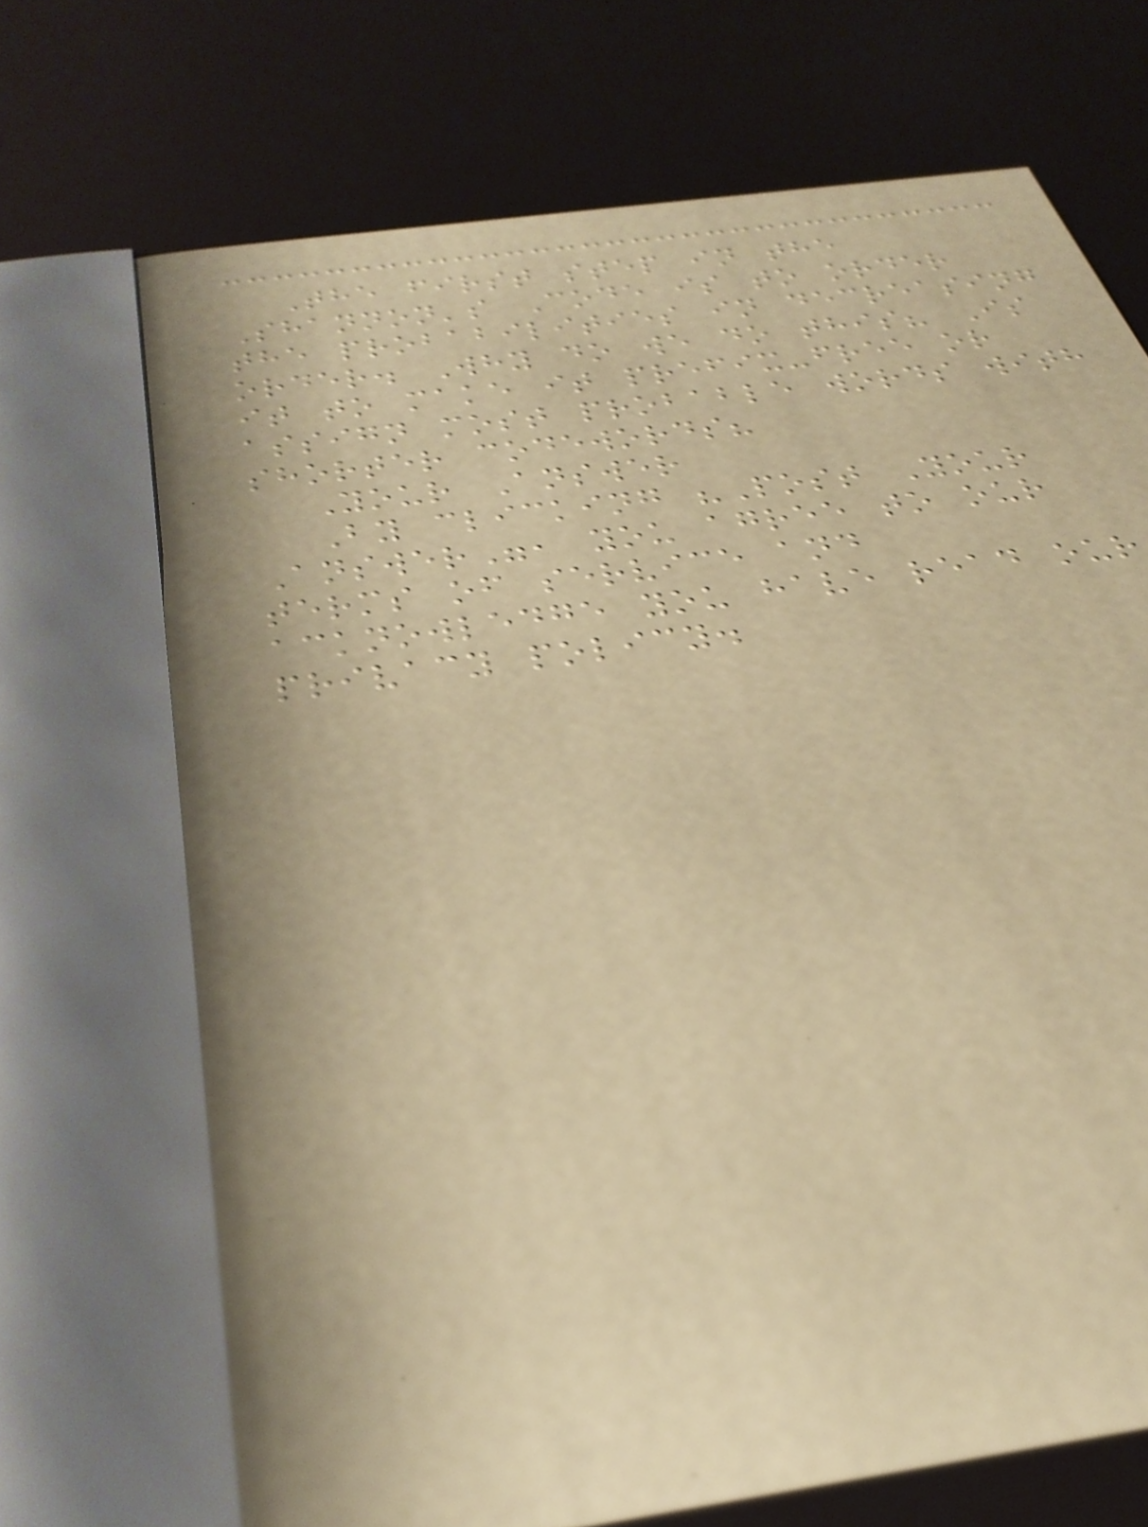The first step in the
Shannon's Code is to order
the probabilities in decreasing
order. Why do we do this? Is
it to make it prefix-free or
assign most probable words with
shorter codewords?
Your Answer
By clicking "Post Your
Answer", you agree to our
terms of service and
acknowledge you have read our
privacy policy.
